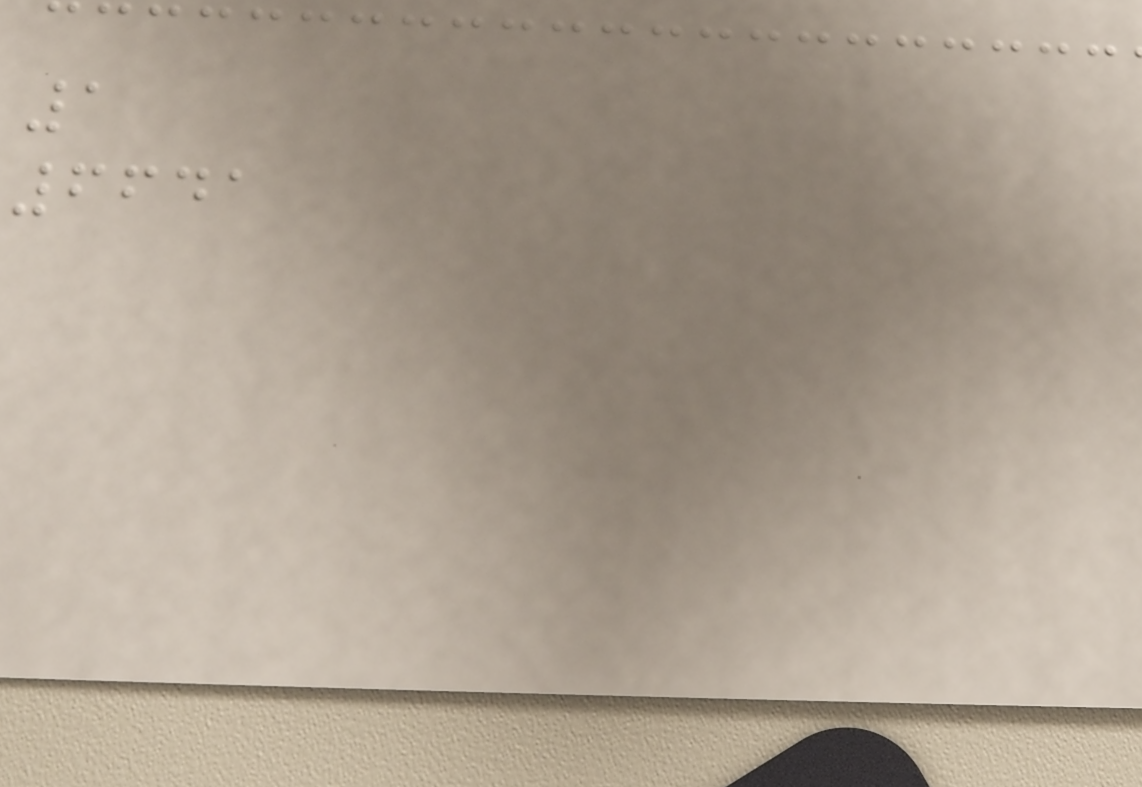1
6641
